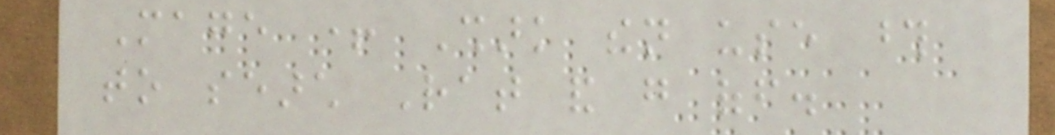Mage + Shark then use those
to search Rat and go off.
